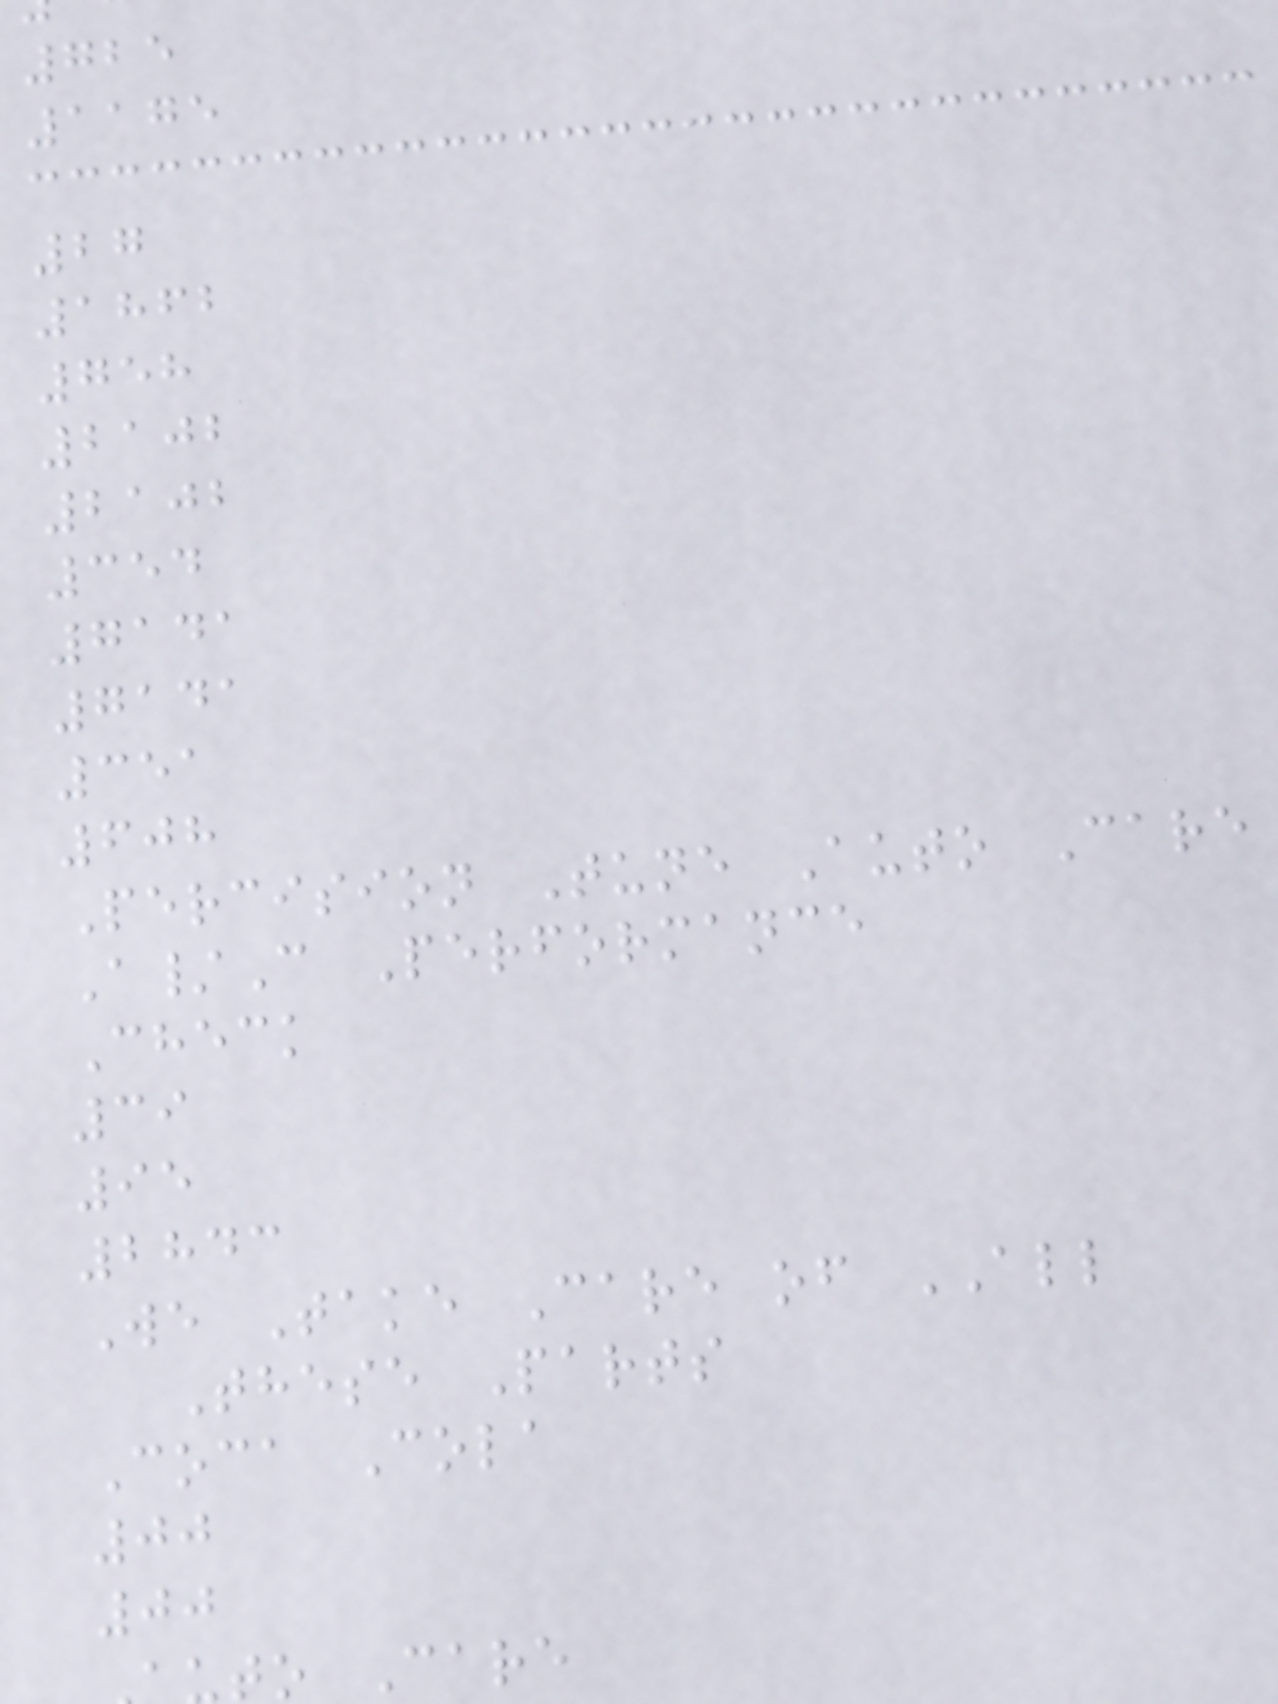725
1175
27
1862
758
2102
2102
354
7141
7141
351
608
Percision Tune Auto Care
A/C Performance
Check
39
95
2843
We Take Care of ALL
These Parts
Coca Cola
00
00
to Care
